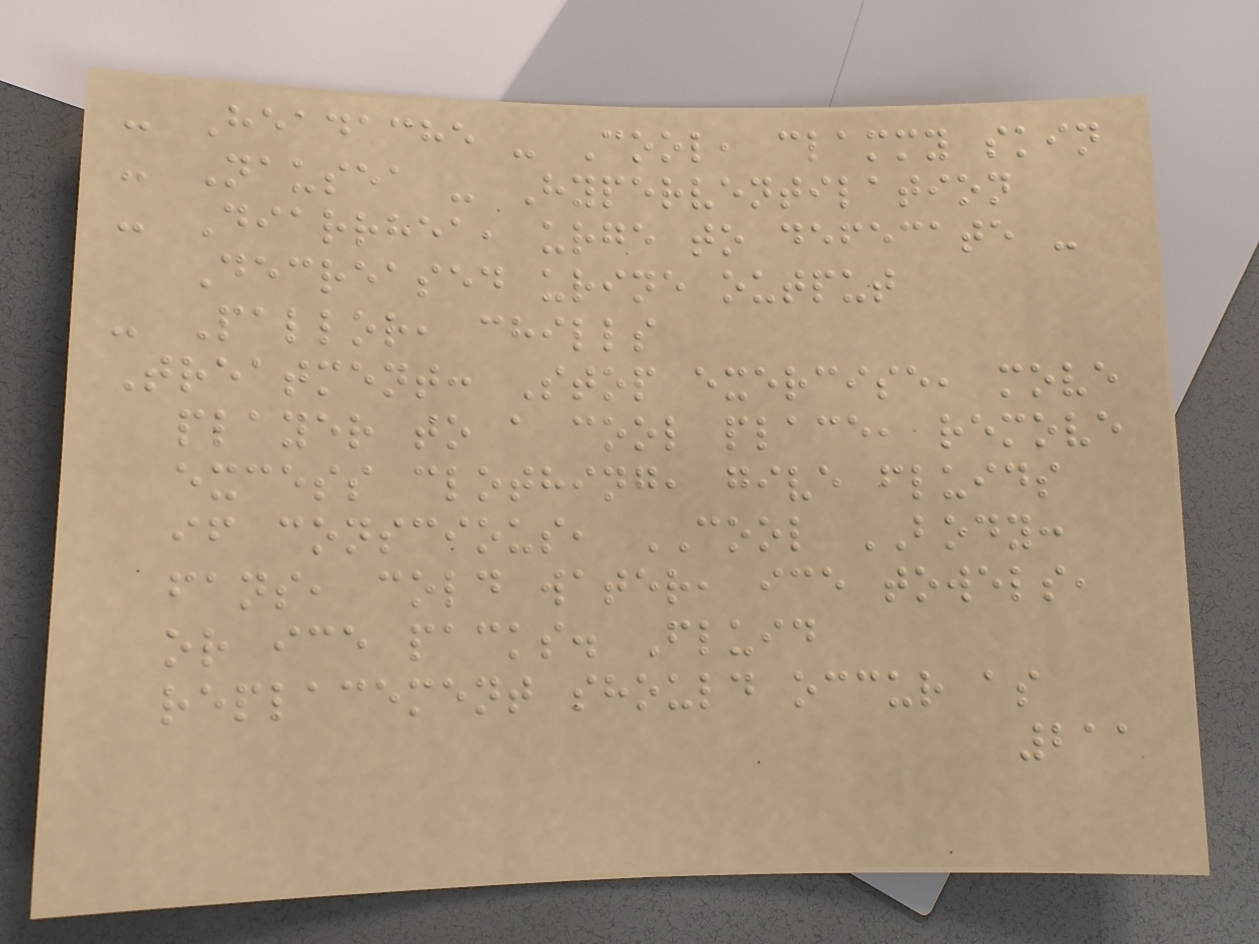- Headache - Cool, clammy skin
- Nausea - Hyperventilation
- Diarrhea, urge to defecate -
Decreased urine output
- Pallor, chills
Treatment: Stop exercise, move
player to a cool place, remove
excess clothing, give fluids
if conscious, COOL BODY:
fans, cold water, ice towels,
or ice packs. Fluid
replacement should occur as
211
